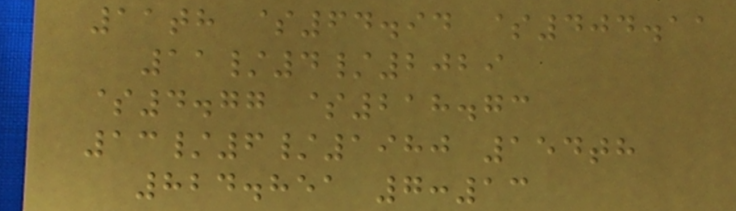11th $64.94 $404.11
11/4/2029
$4.77 $218.73
13/6/1980 154th
824.851 7:13
